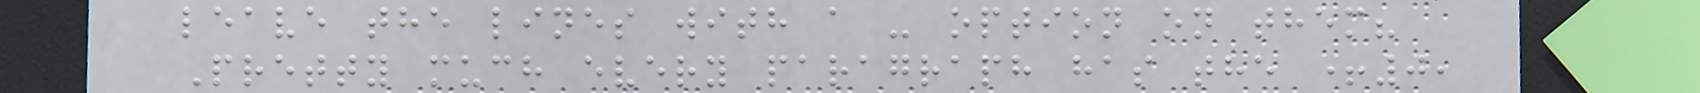leave the lines with a - option on them?
Pretty much every paragraph has the +0,
